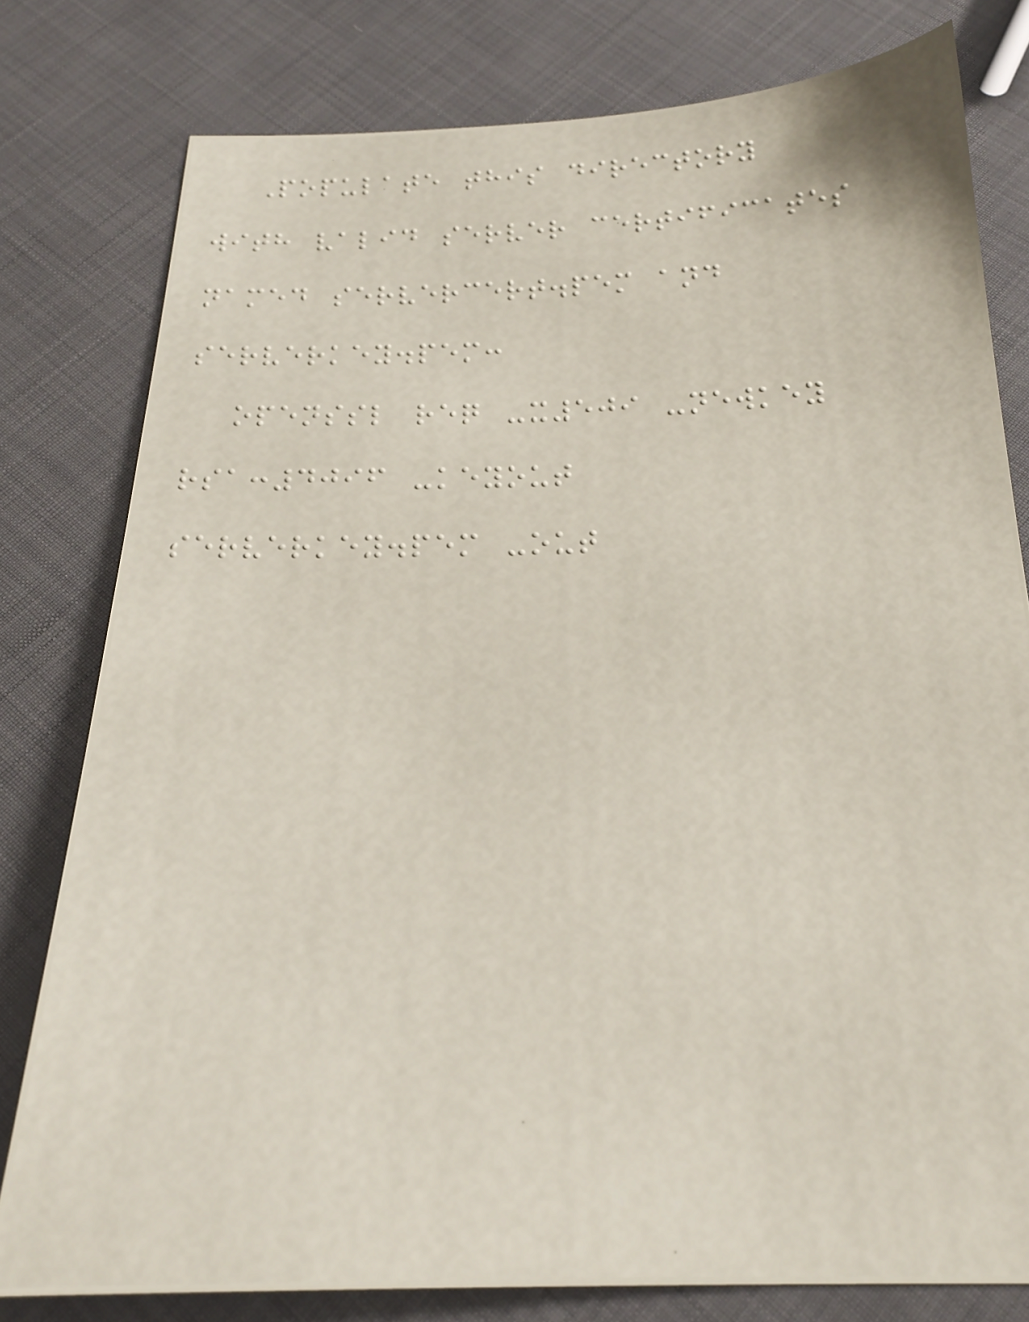Populate this directory
with valid server certificates
named servercert.pem and
serverkey.pem:
openssl req -x509 -newkey
rsa:4096 -keyout
serverkey.pem -out
